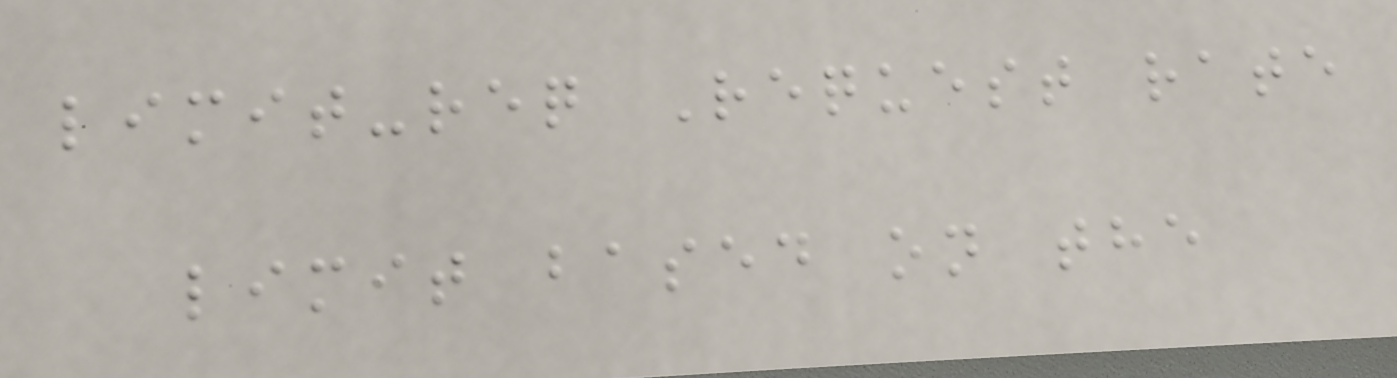limit-req Request rate
limit based on the
